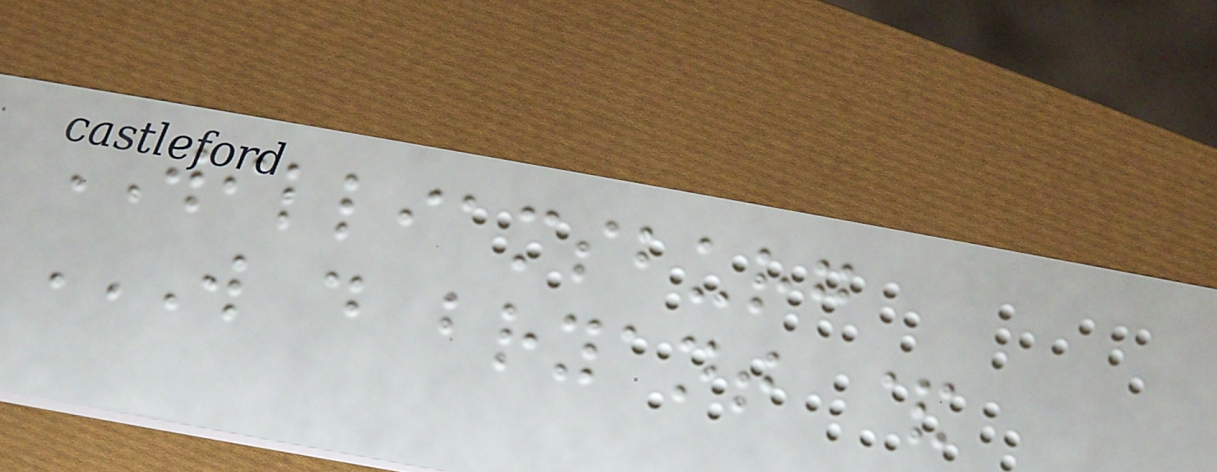WILLIAMSBURG
W D BRYANT &
